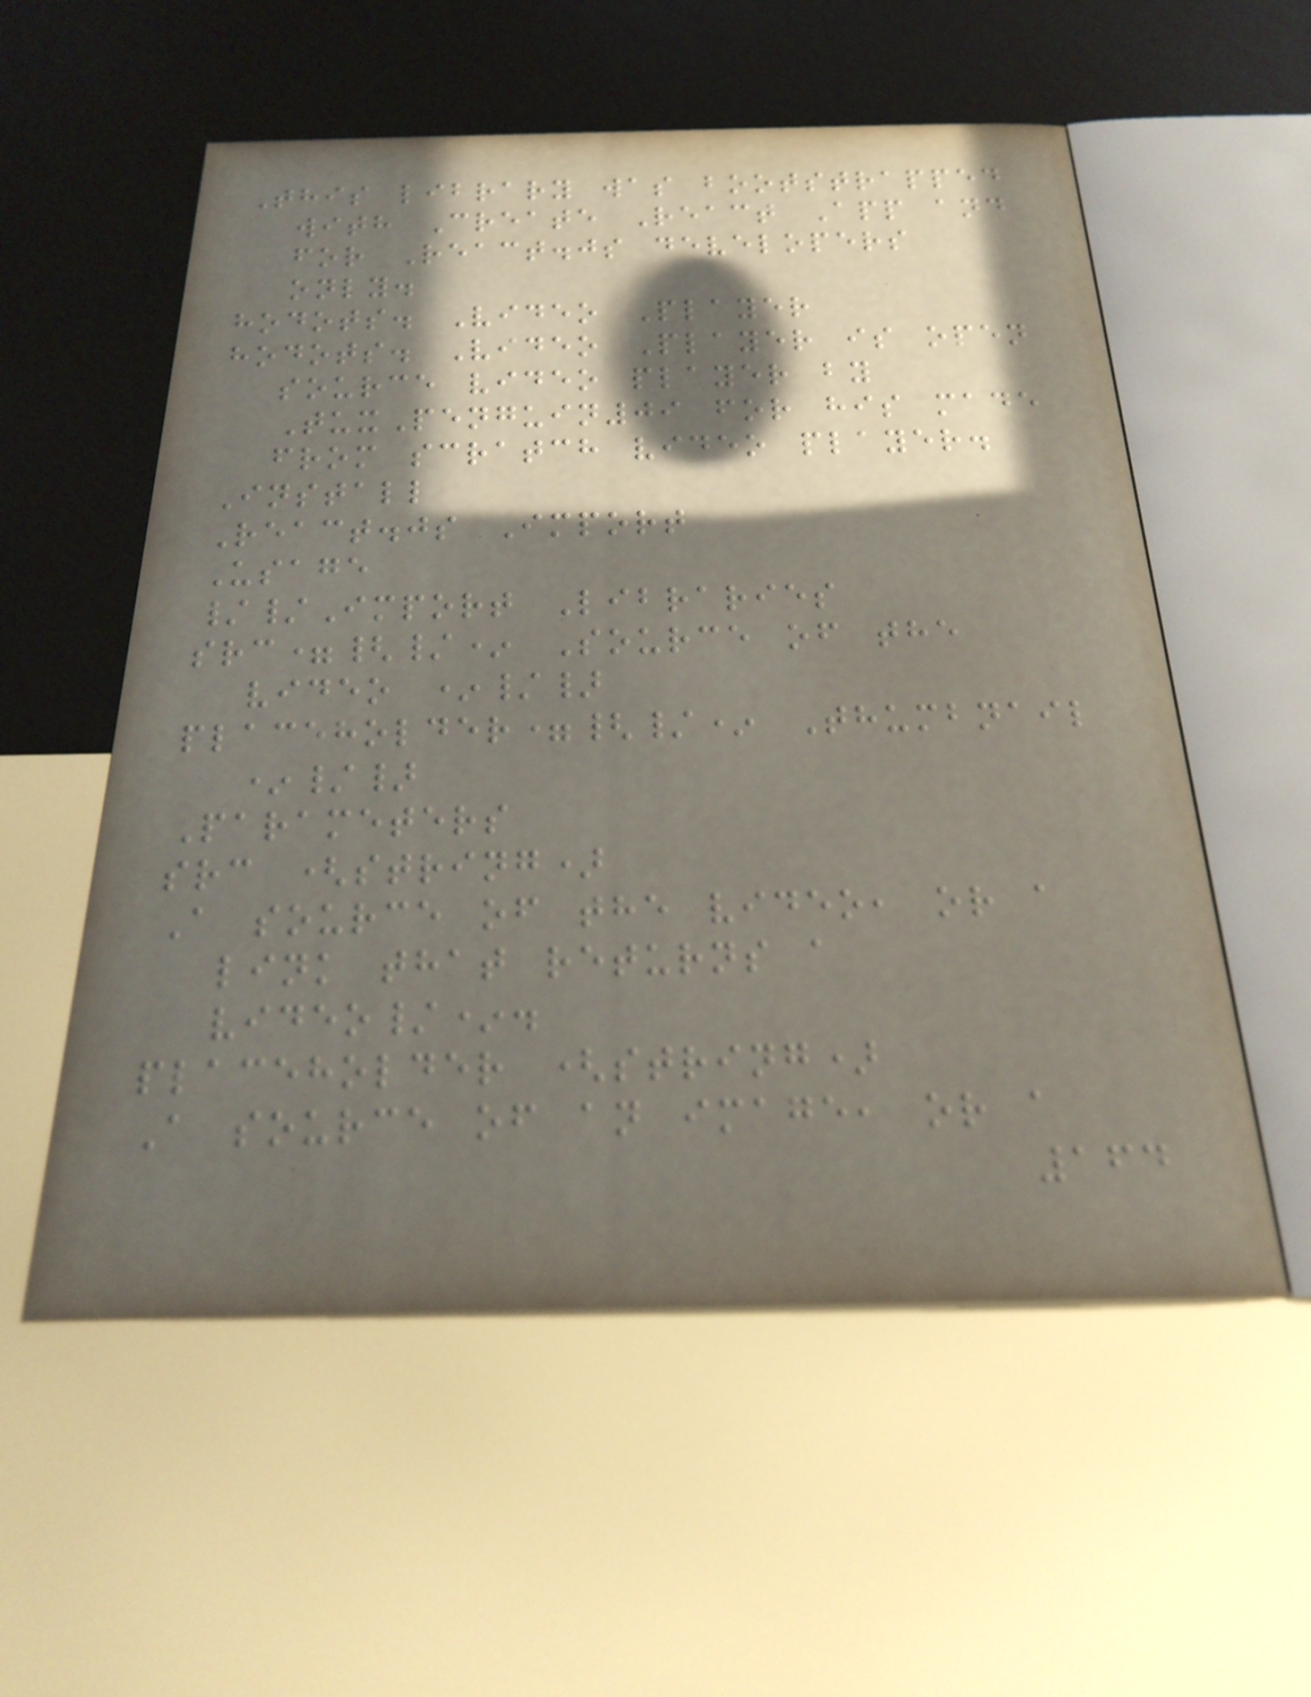This library was bootstrapped
with Create React App and
for React.js developers
only.
hodots. Video Player
hodots. Video Player is open
source video player by
TuxPenguin09 for his made
from scratch video player.
Install
React.js Import
Usage
//Import Libraries
src={/* Source of the
video */}
placeholder={/* Thumbnail
*/}
Parameters
src (string)
A source of the video, or a
link that returns a
video/*.
placeholder (string)
A source of an image, or a
164
